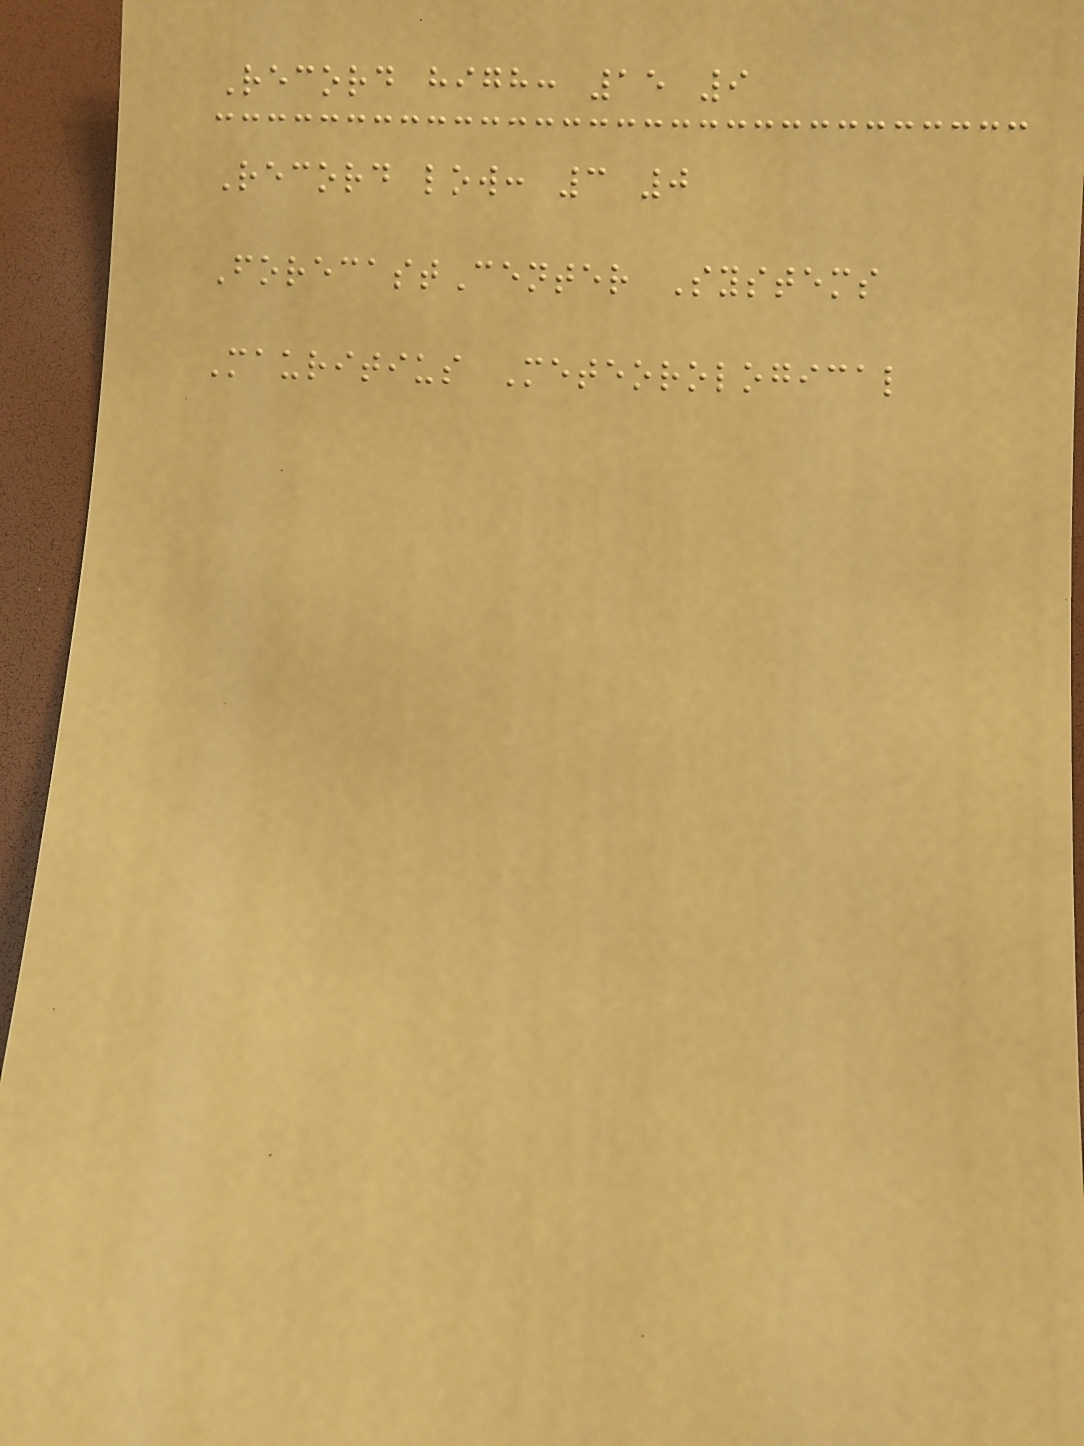Record high: 15 9
Record low: 3 0
ForecastCenter Systems
Mauritius Meteorological
